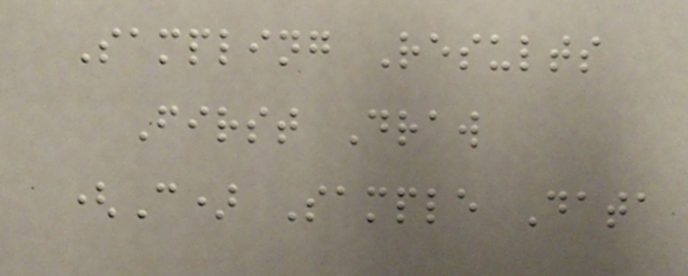Sampling Results
First Draw
(C) Sample Data
